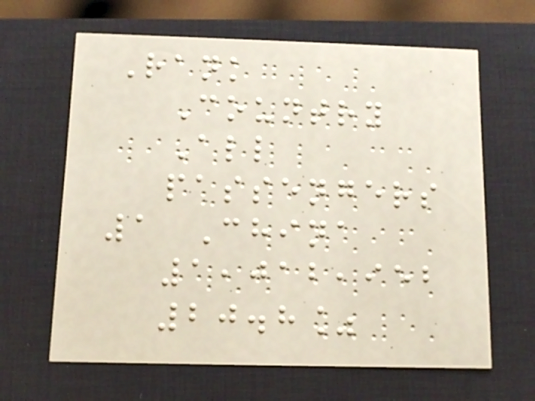Rank
Country
All
passengers
1 China
1,012,952
20.8%
